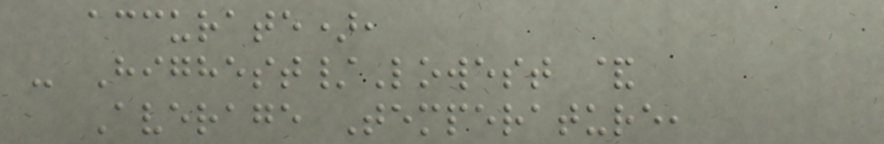accurate),
- Highest/Lowest &
Average Temperature,
